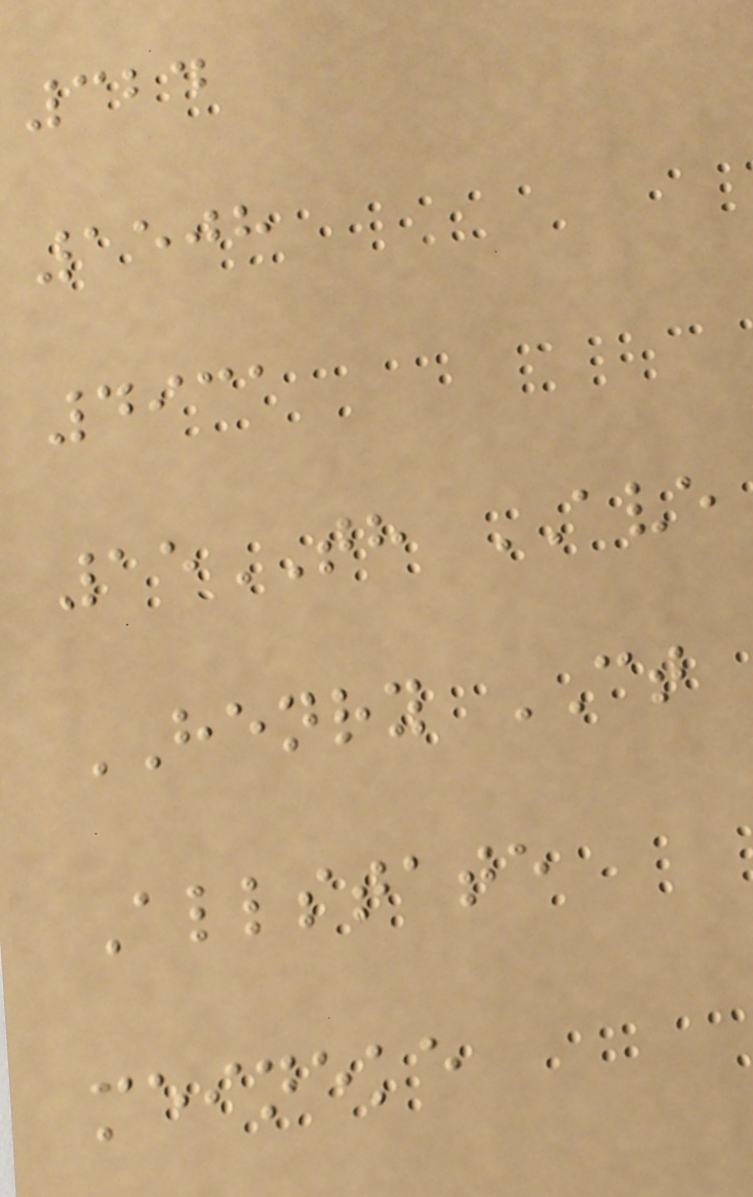324
1508
4931
15TH AVE
HENRY CT
Allstate
meineke
